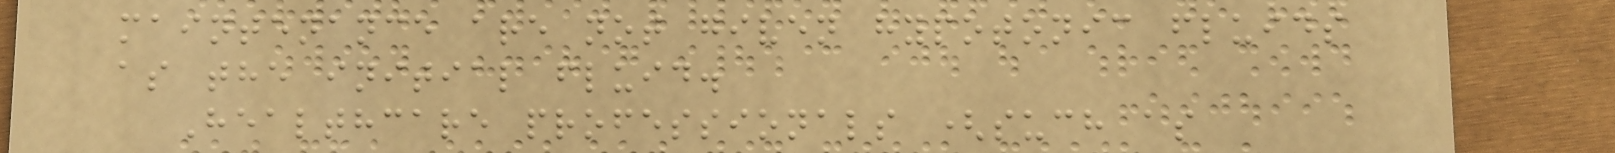maintenance are not given hypotonic fluids
as the initial fluid.
Healthcare professionals (such as
